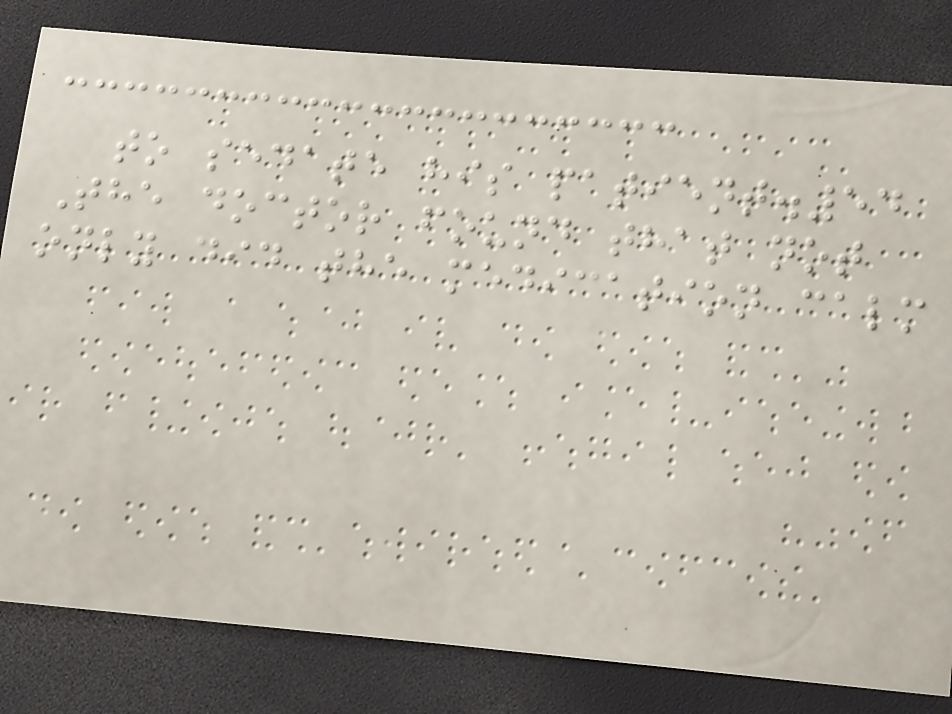to sedate his patient.54
The doctor found that not
only did the medication calm
